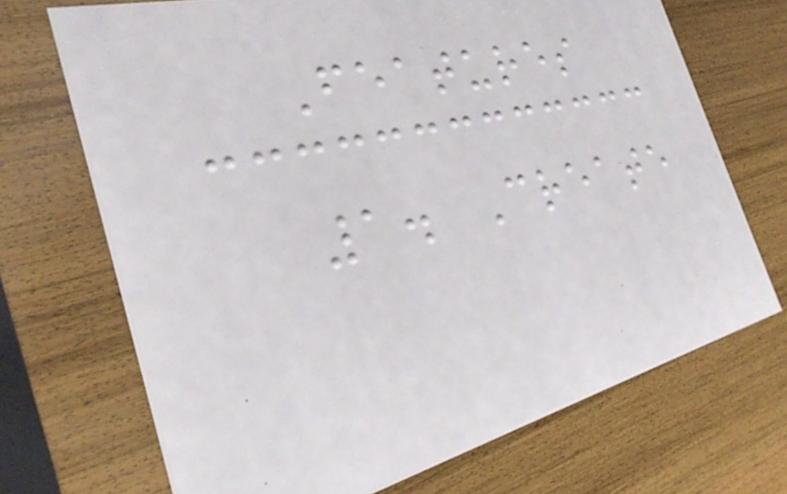Features
1. Create
